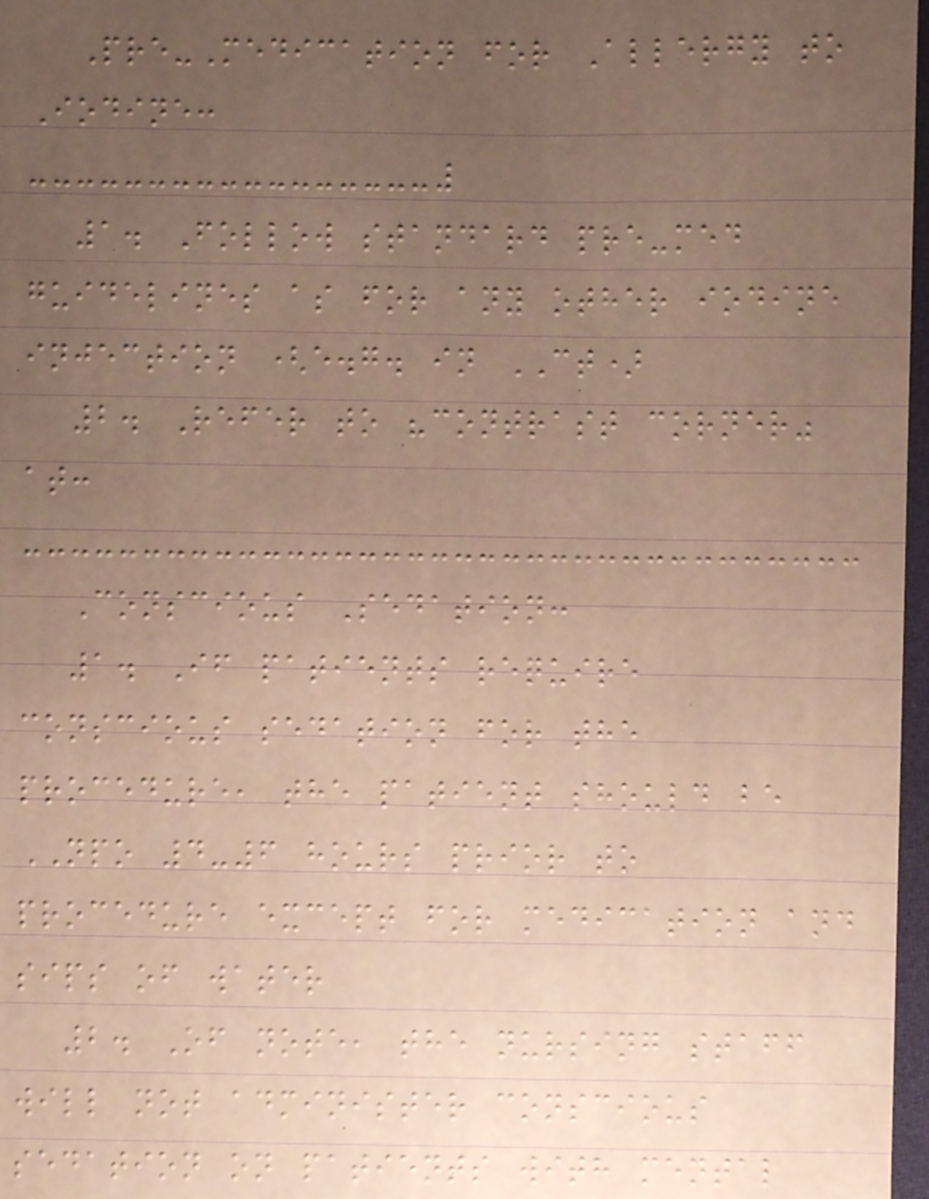Pre-Medication for Allergy to
Iodine:
1. Follow standard pre-med
guidelines as for any other iodine
injection (e.g. in CT)
2. Refer to "contrast corner"
at:
Conscious Sedation:
1. If patients require
conscious sedation for the
procedure, the patient should be
NPO 4-6 hours prior to
procedure except for medication and
sips of water
2. Of note, the nursing staff
will not administer conscious
sedation on patients with mental
